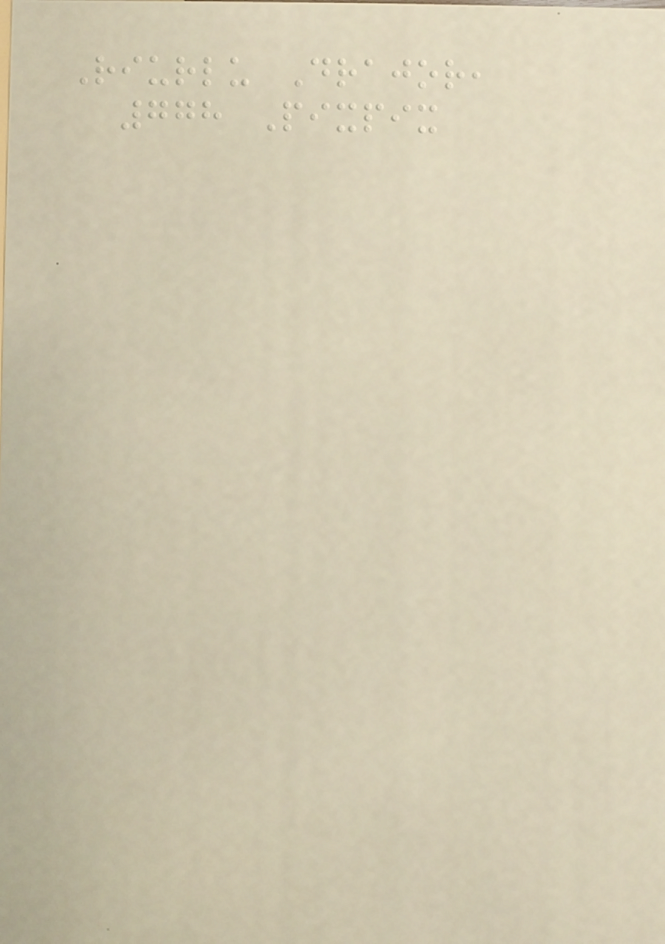Riurlu Drajor,
778 Pixpix
